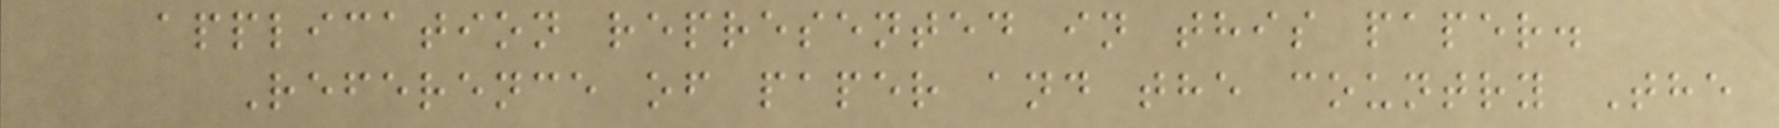application represented in this paper.
Reference of paper and the country The
